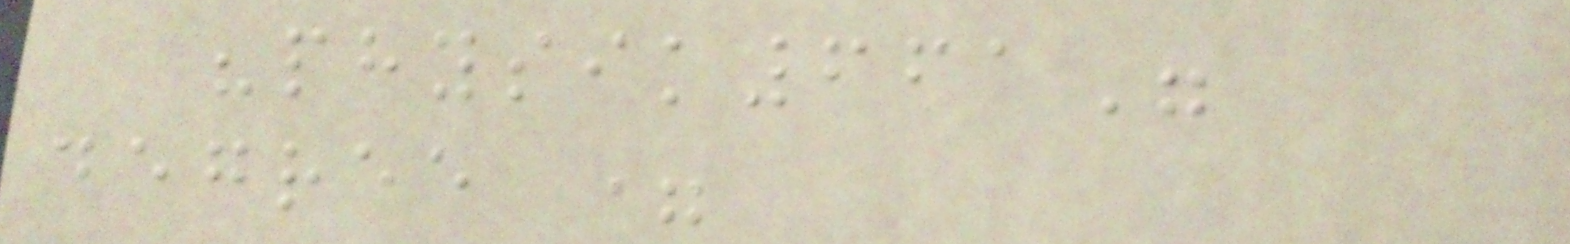"physik661"
degree =
